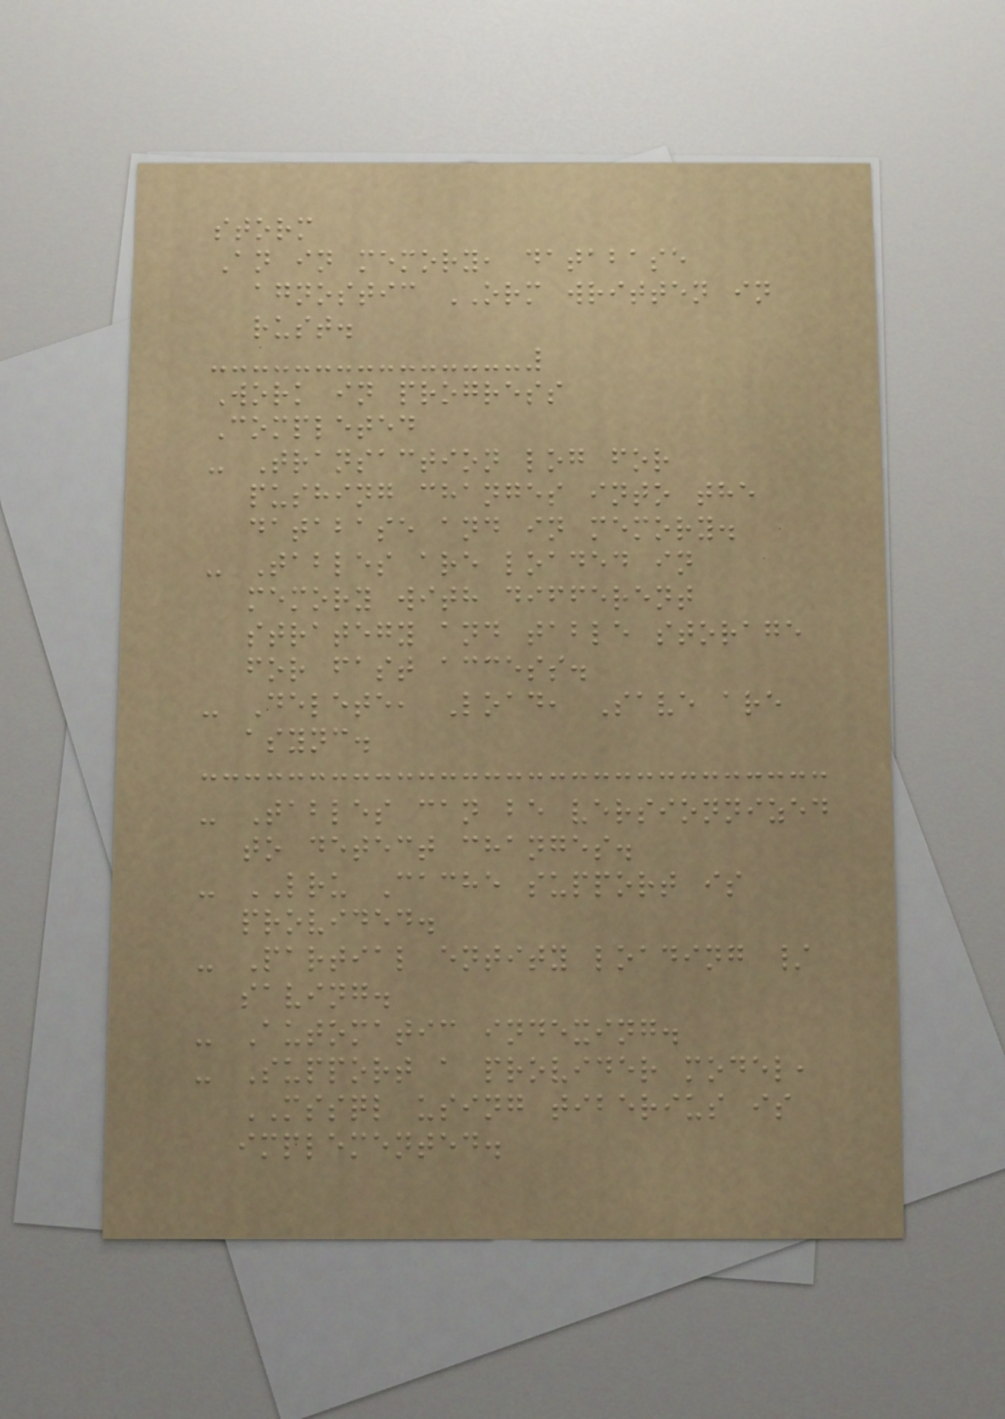storm
An in memory, database
agnostic ORM written in
rust.
Work in progress
Completed
- Transaction log for
pushing changes into the
database and in memory.
- Tables are loaded in
memory with different
strategy and table storage
for fast access.
- Delete, Load, Save are
async.
- Tables can be versionnized
to detect changes.
- LRU Cache support is
provided.
- Partial entity loading /
saving.
- Automatic indexing.
- Support a provider model,
MSSQL using tiberius is
implemented.
